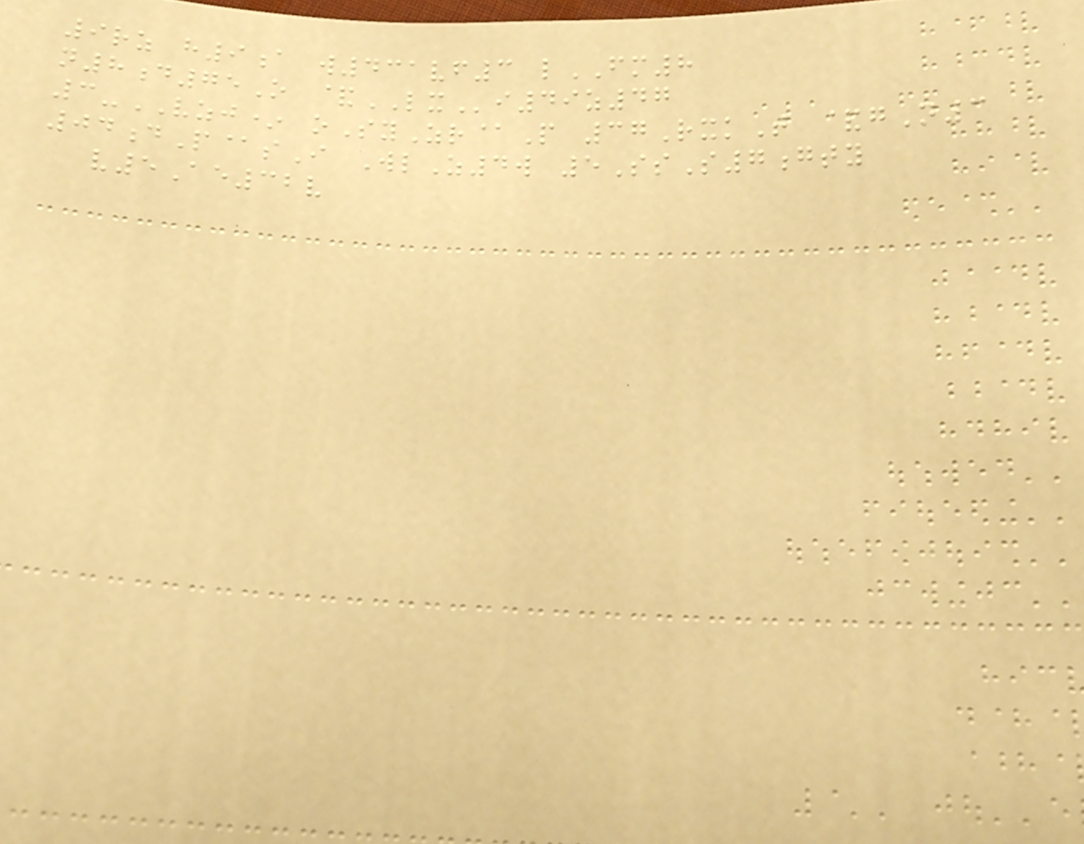9rz h9a w431vf3 lFM8
n8d75O &LXi49z47
3-VZJ* oSyZr@P 37RxkT &gN3
04dP@sI WlZ4w 5SsS7gty
v5Ae32v
